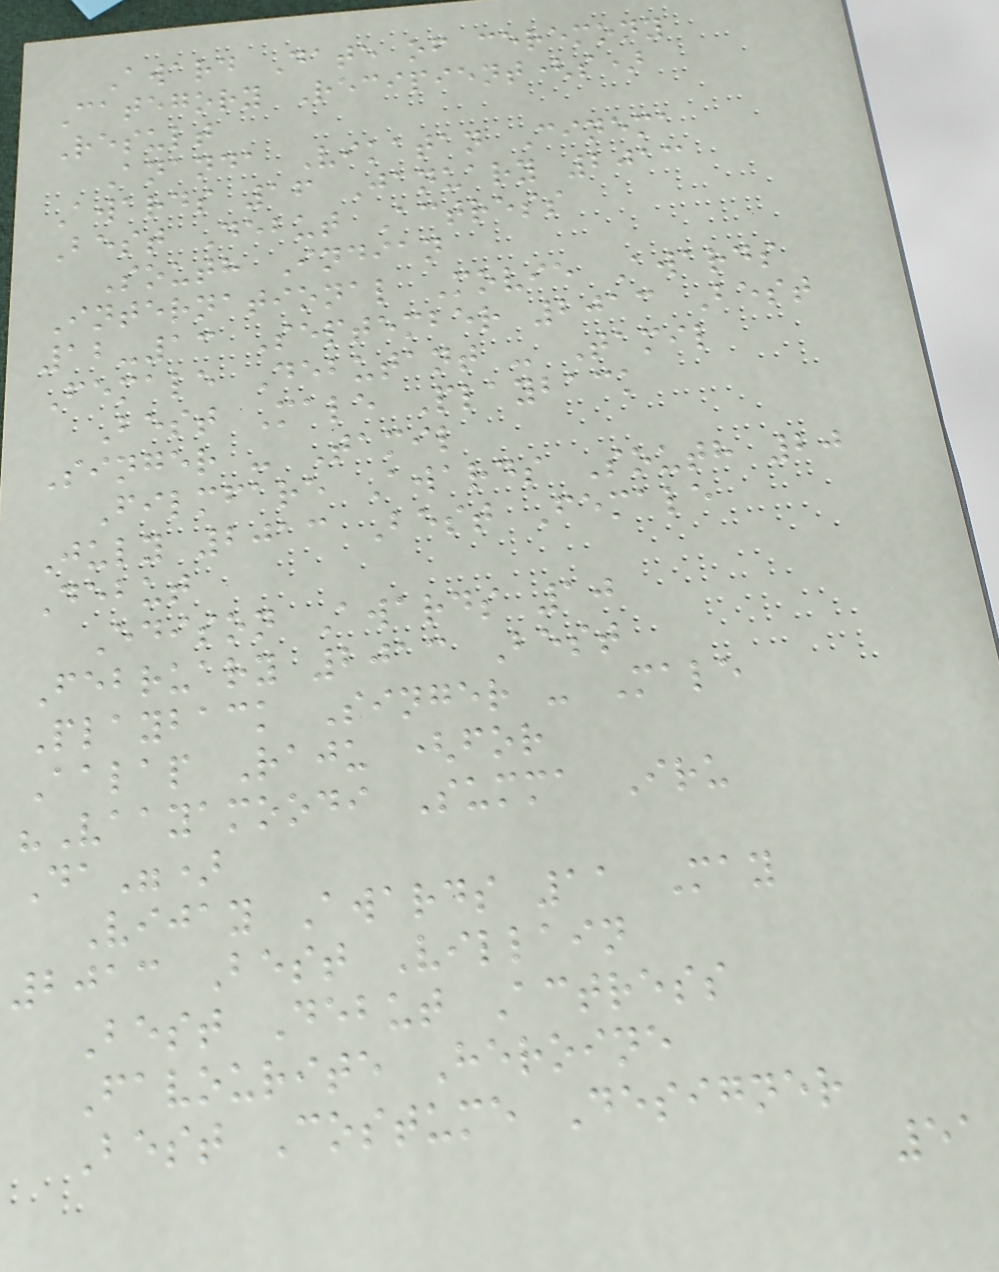Award Date of ceremony
Category Recipient(s)
Result
Ananda Vikatan Cinema
Awards 16 January 2013
Best Debut Actress
South Indian
International Movie Awards
12-13 September 2013 Best
Female Debutant - Tamil
Best Male Playback
Singer - Tamil
Filmfare Awards South 20
July 2013 Best Female
Debut
Edison Awards 10
February 2013 Best
Playback Singer - Male
Aalap Raju (for
"Vaayamoodi Summa Iru
Da")
Vijay Awards 11 May
2013 Best Villain
Best Debut Actress
Favourite Heroine
Best Costume Designer
51
